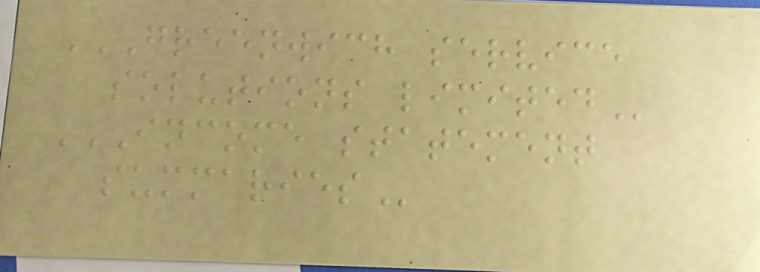GREENWICH SERVICE
SOLUTIONS LIMITED
INCOME STATEMENT
SUMMARIES
